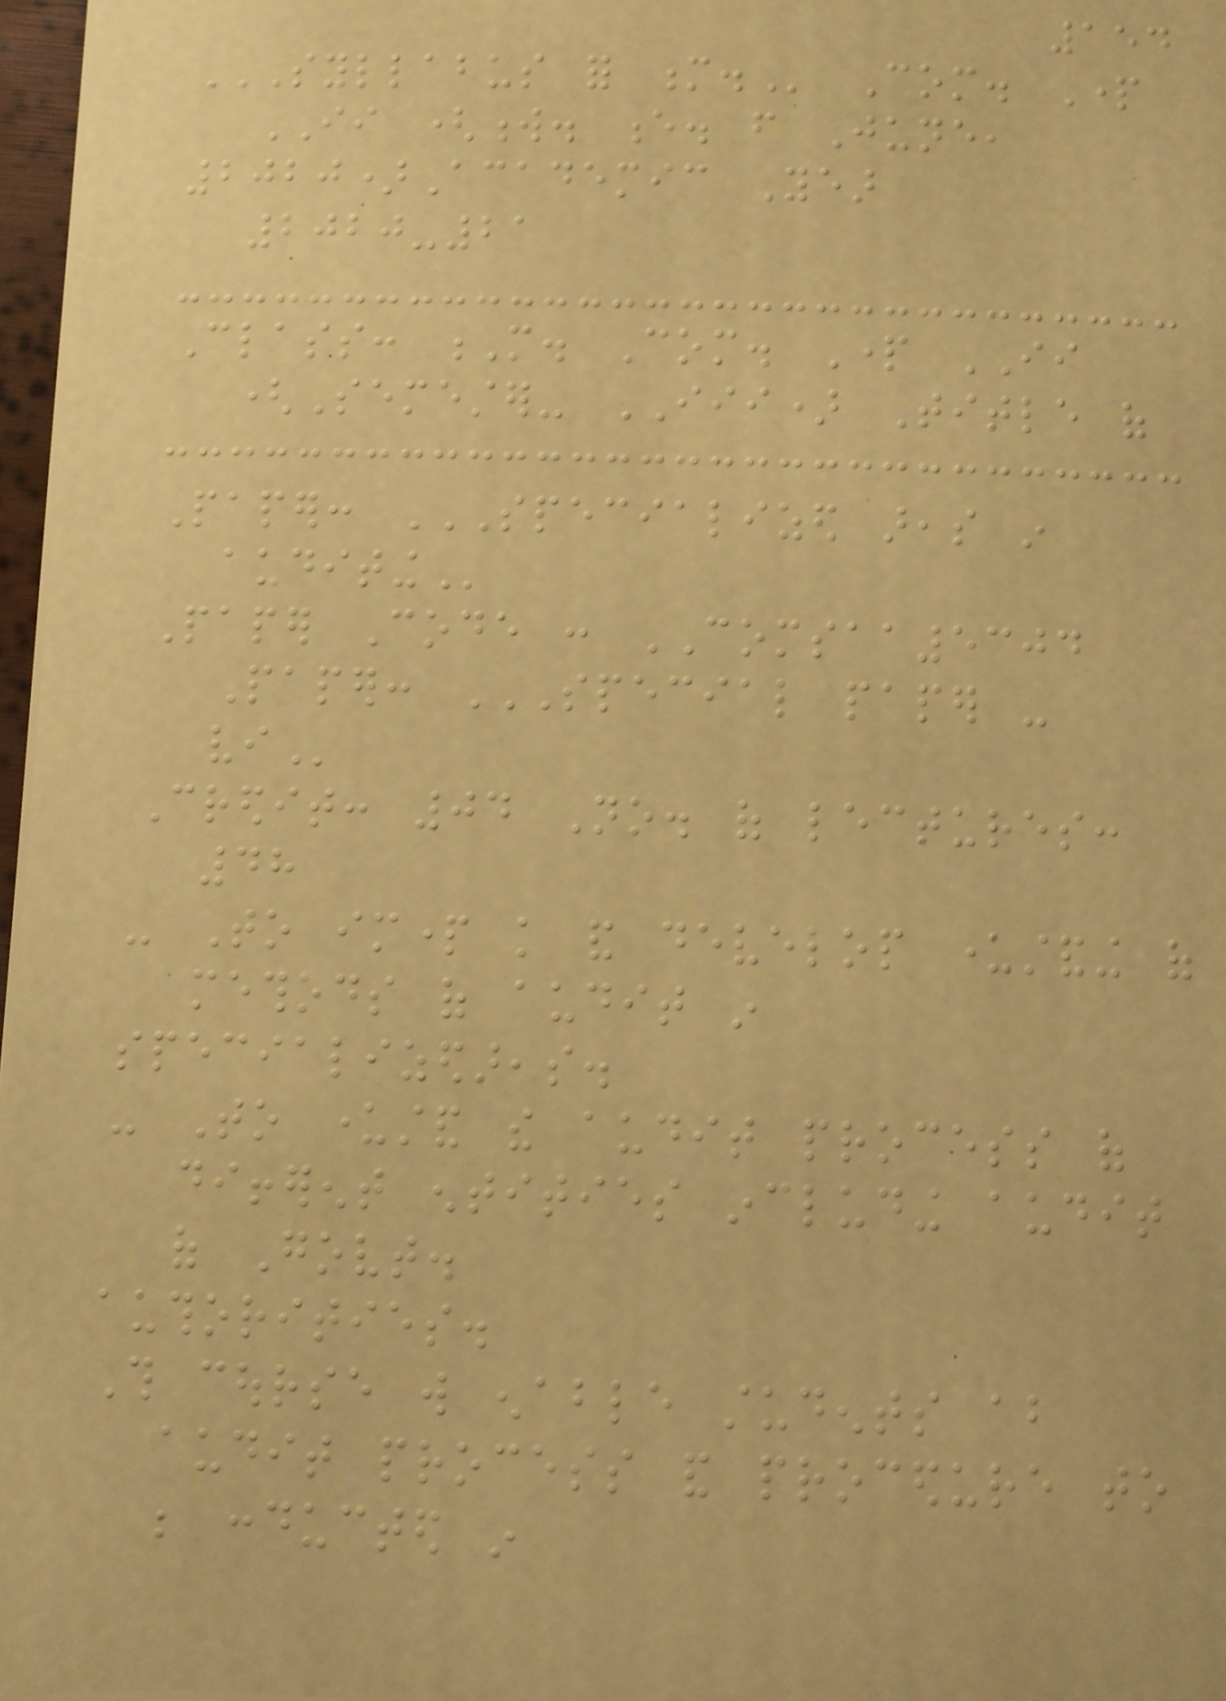154
SYLLABUS FOR M. Com. Part
II (w. e. from June,
2020)Academic Year
2020-21
Class: M. Com. Part II
(Semester- III) Title of
Paper: SPECIALIZED AREAS IN
AUDITING
Paper Code : COMSAA5304
Paper: SPECIAL PAPER -
VI
Credit: 04 No. of lectures:
48
- To impart knowledge and develop understanding of
methods of audit in
specializedareas.
- To understand the audit process of
different entities including audit
of Govt.
authorities.
This course will enable students about
audit process and procedure to
be conducted in
